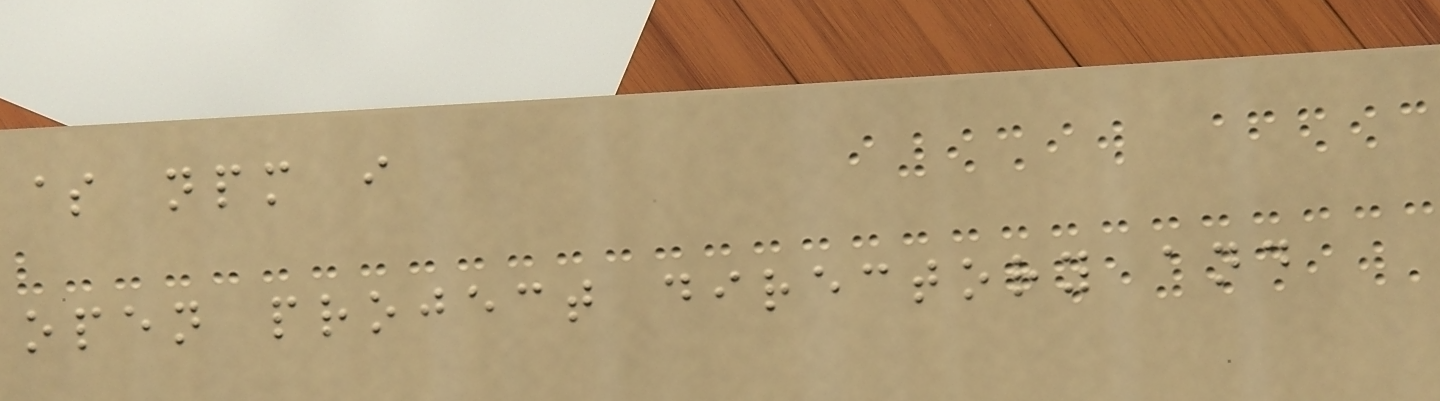$ npm i
open project directory and
